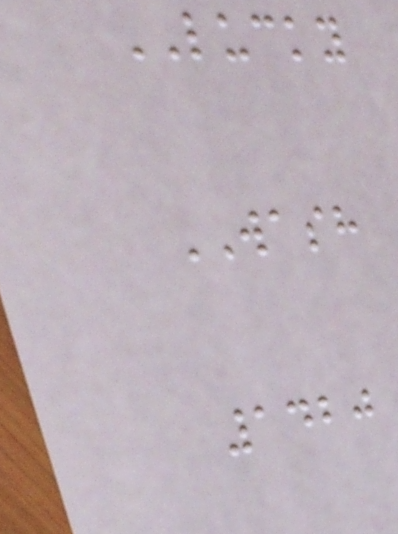LUCKY
WASH
1420
